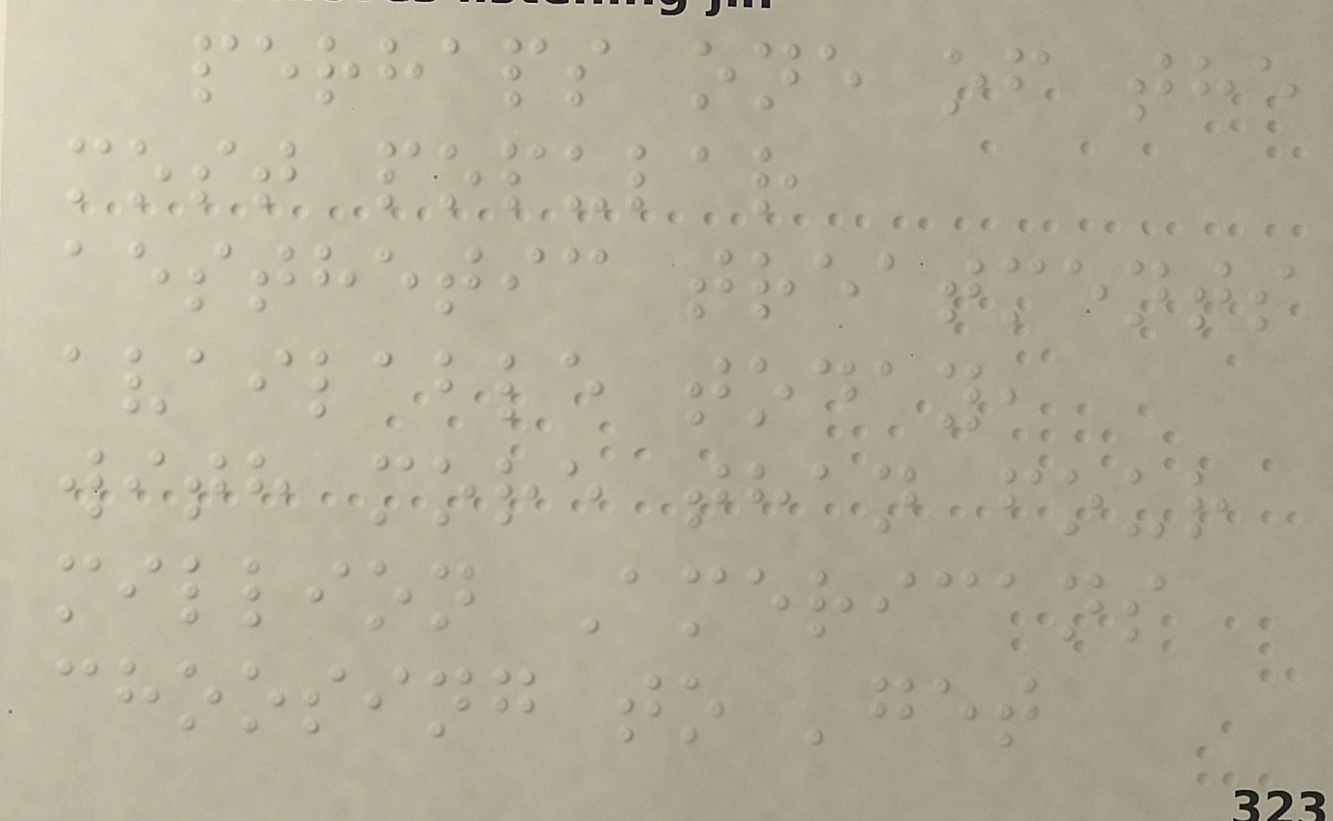perhaps one of the
most popular
aesthetic treatments
available today,
with more than four
million Americans
choosing to 'get
